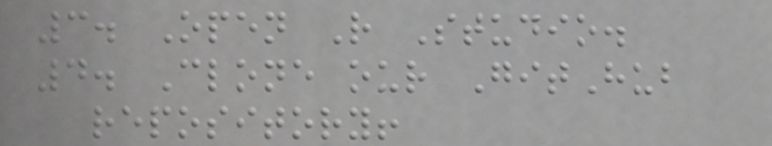3. Open R Studio.
4. Clone our GitHub
repository!
